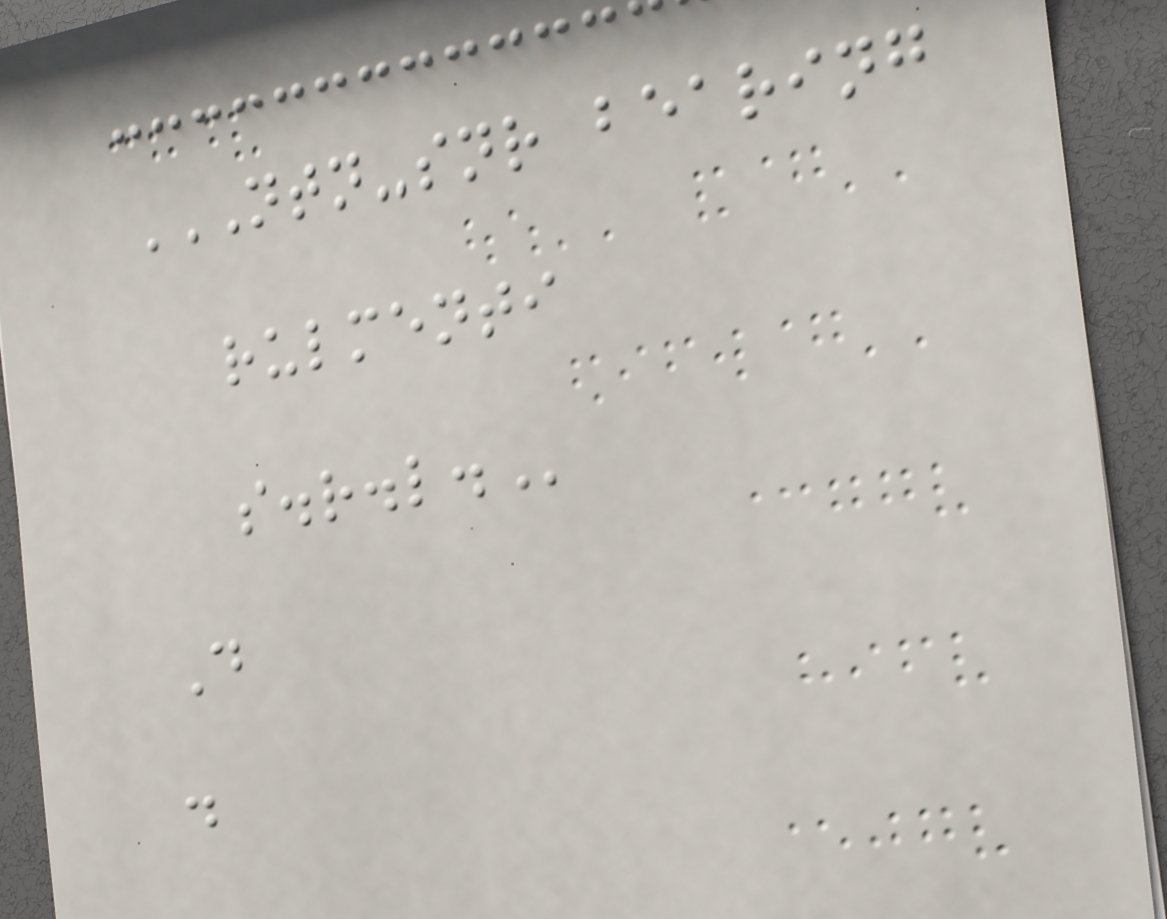NTN-SNR BEARING
RULMENTI
S.R.L.
D
d
